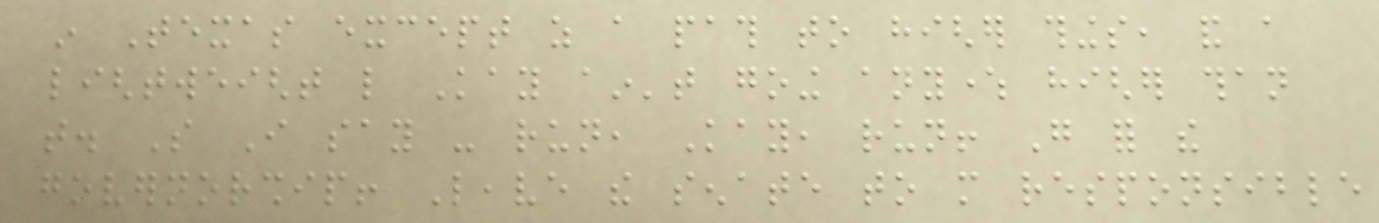in Texas except as a path to higher things, and a
lightweight like Kay ain't going anywhere higher than
that. So I say - run, Kay, run! Go for the
governorship! Leave the senate to more responsible
